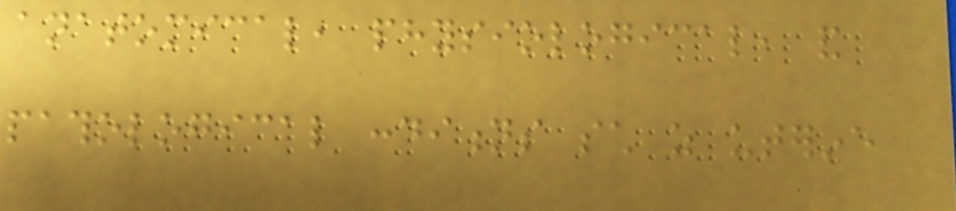anatomical, physiological, and
pathological conditions such as uterine
